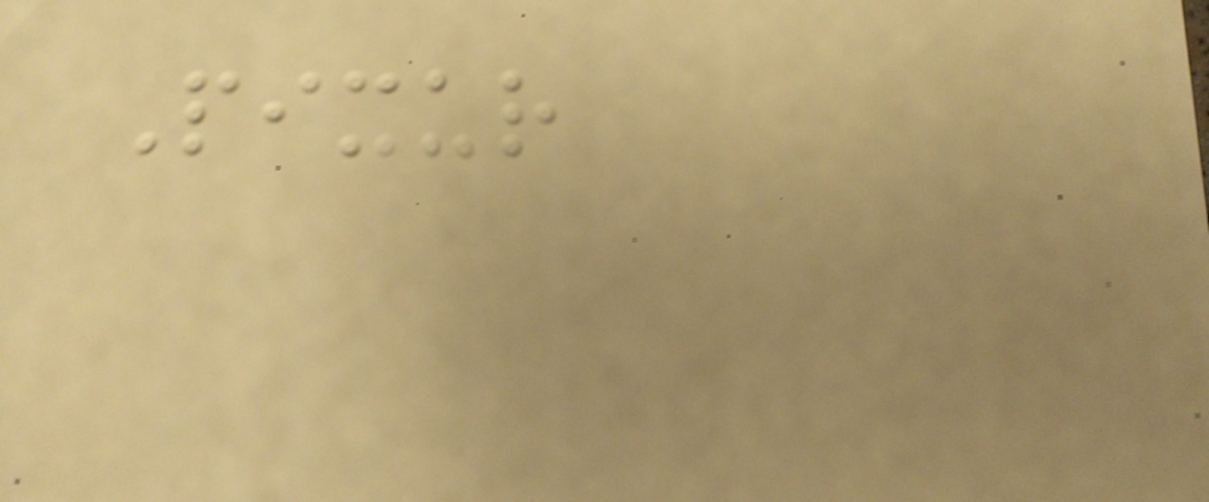Pixur
